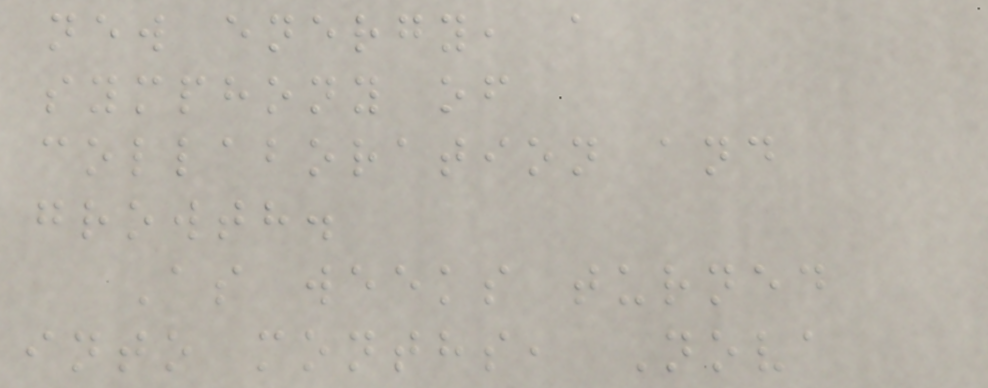new energy, a
symphony of
collaboration and
growth.
As weeks turned
into months, Nova
